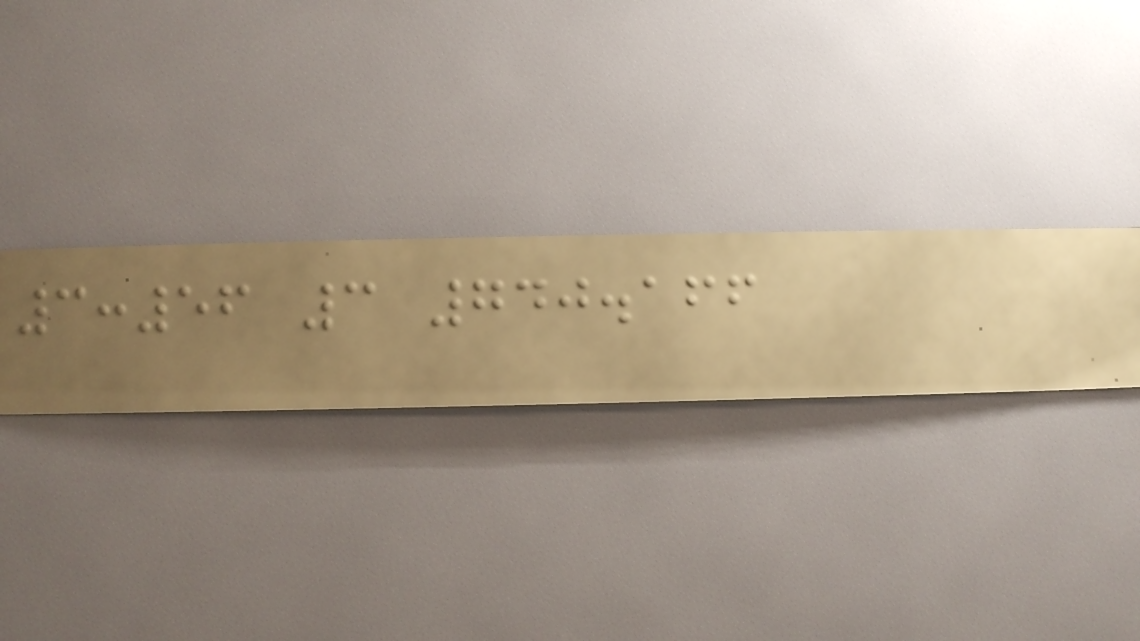3:56 3 740.166
